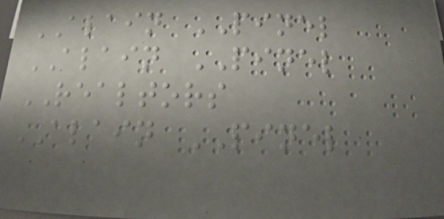ALAIN PINEL
ALAIN PINEL
REALTORS
ALAIN PINEL
